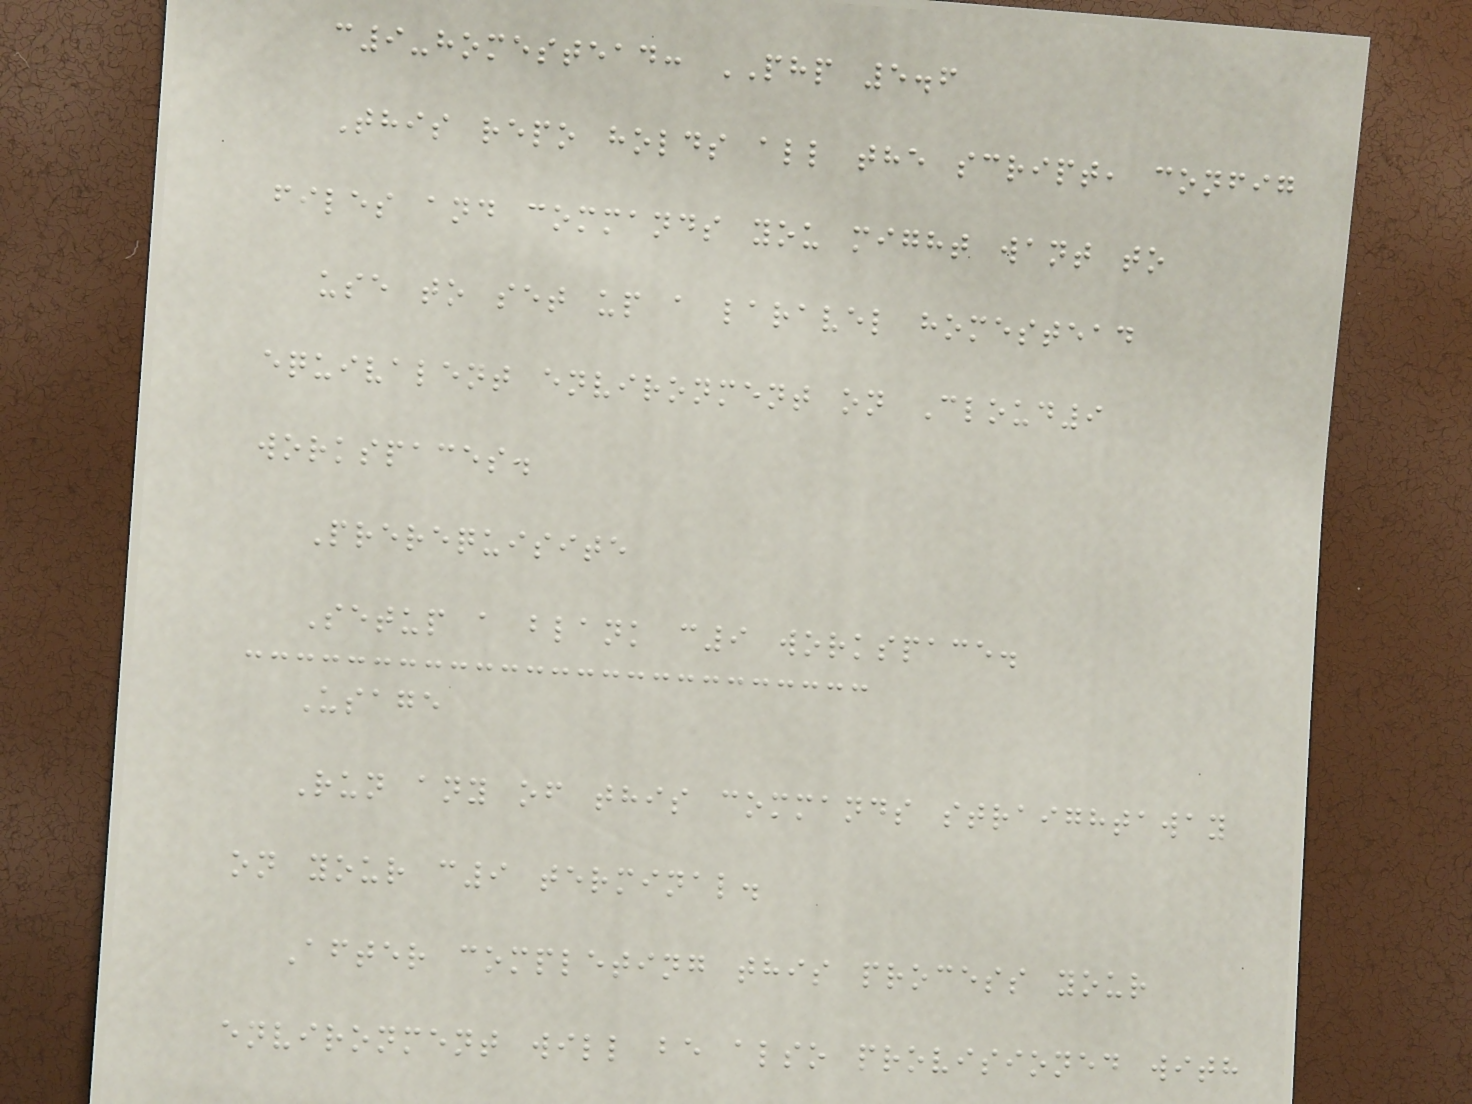c9-homestead: PHP 5.6
This repo holds all the script, config
files and commands you might want to
use to set up a laravel homestead
equivalent environment on Cloud9
workspaces.
Prerequisite
Setup a blank c9 workspace.
Usage
Run any of this commands straightaway
on your c9 terminal.
After completing this process your
environment will be also provisioned with
